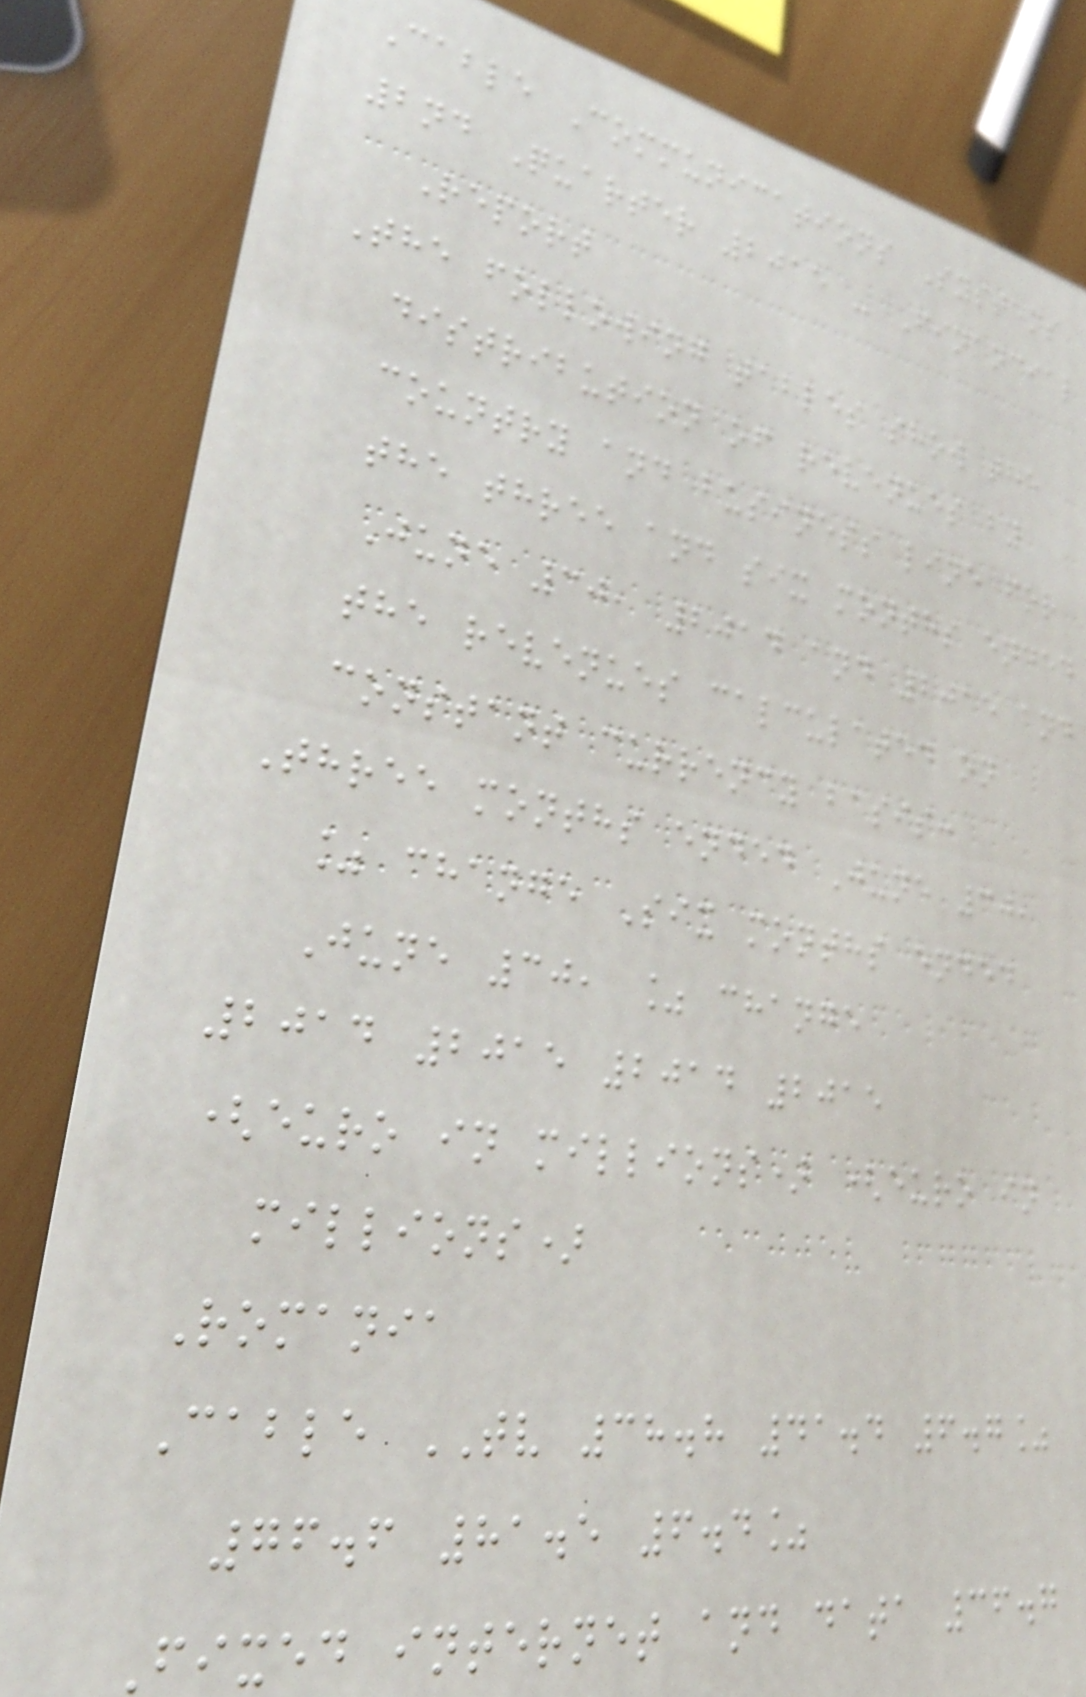Cable Communications Systems
2nd Quarter 2015 - Financial
Report
The following tables show the
distribution of revenues by
country and business line for
the three and six months ended
June 30, 2014 and 2015 and
the revenues calculated on
constant currency basis:
Three months ended June 30,
% change Six months ended
June 30, % change
2014 2015 2014 2015
(euro in millions) (euro in
millions)
Romania
Cable TV 38.8 41.4 6.7%
76.6 81.5 6.4%
Fixed internet and data 36.7
